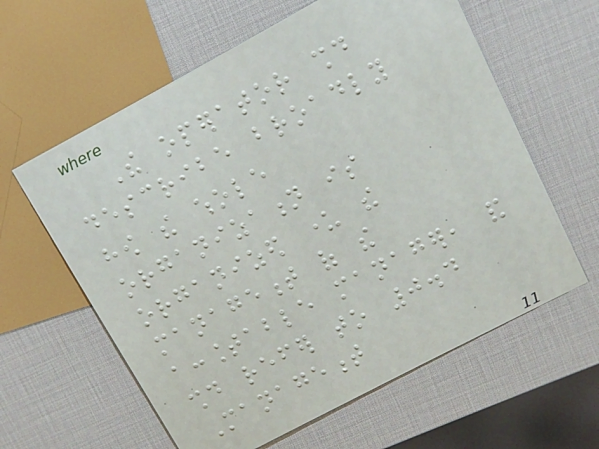The operator should
describe broadly
how the whole
organization is
organized under the
management of the
accountable manager, and
should refer to 0.4
Management
